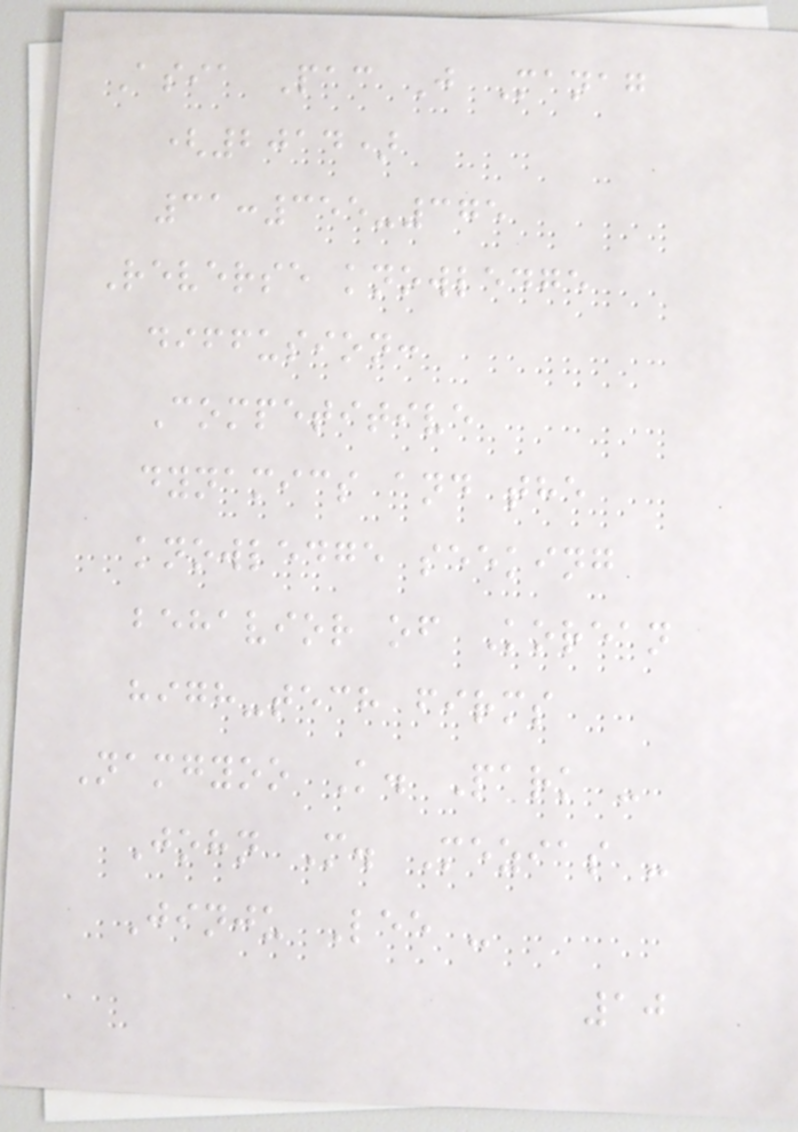Asia Pac J Manag
(2014)
31:355-375
Reverse knowledge
diffusion:
Competitive
dynamics and the
knowledge seeking
behavior of Korean
high-tech firms
Namgyoo K. Park -
John M. Mezias -
Jinju Lee -
10
